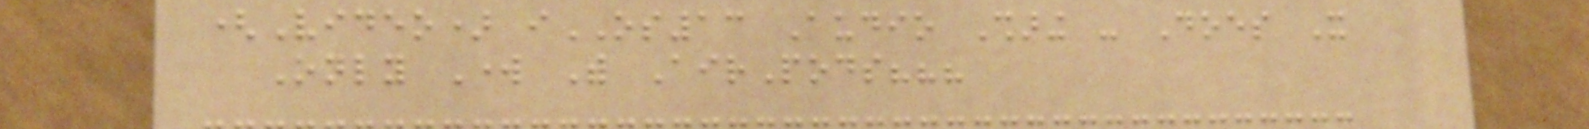(Video) iOS13 Audio Sharing - Does It
Only Work With AirPods???
